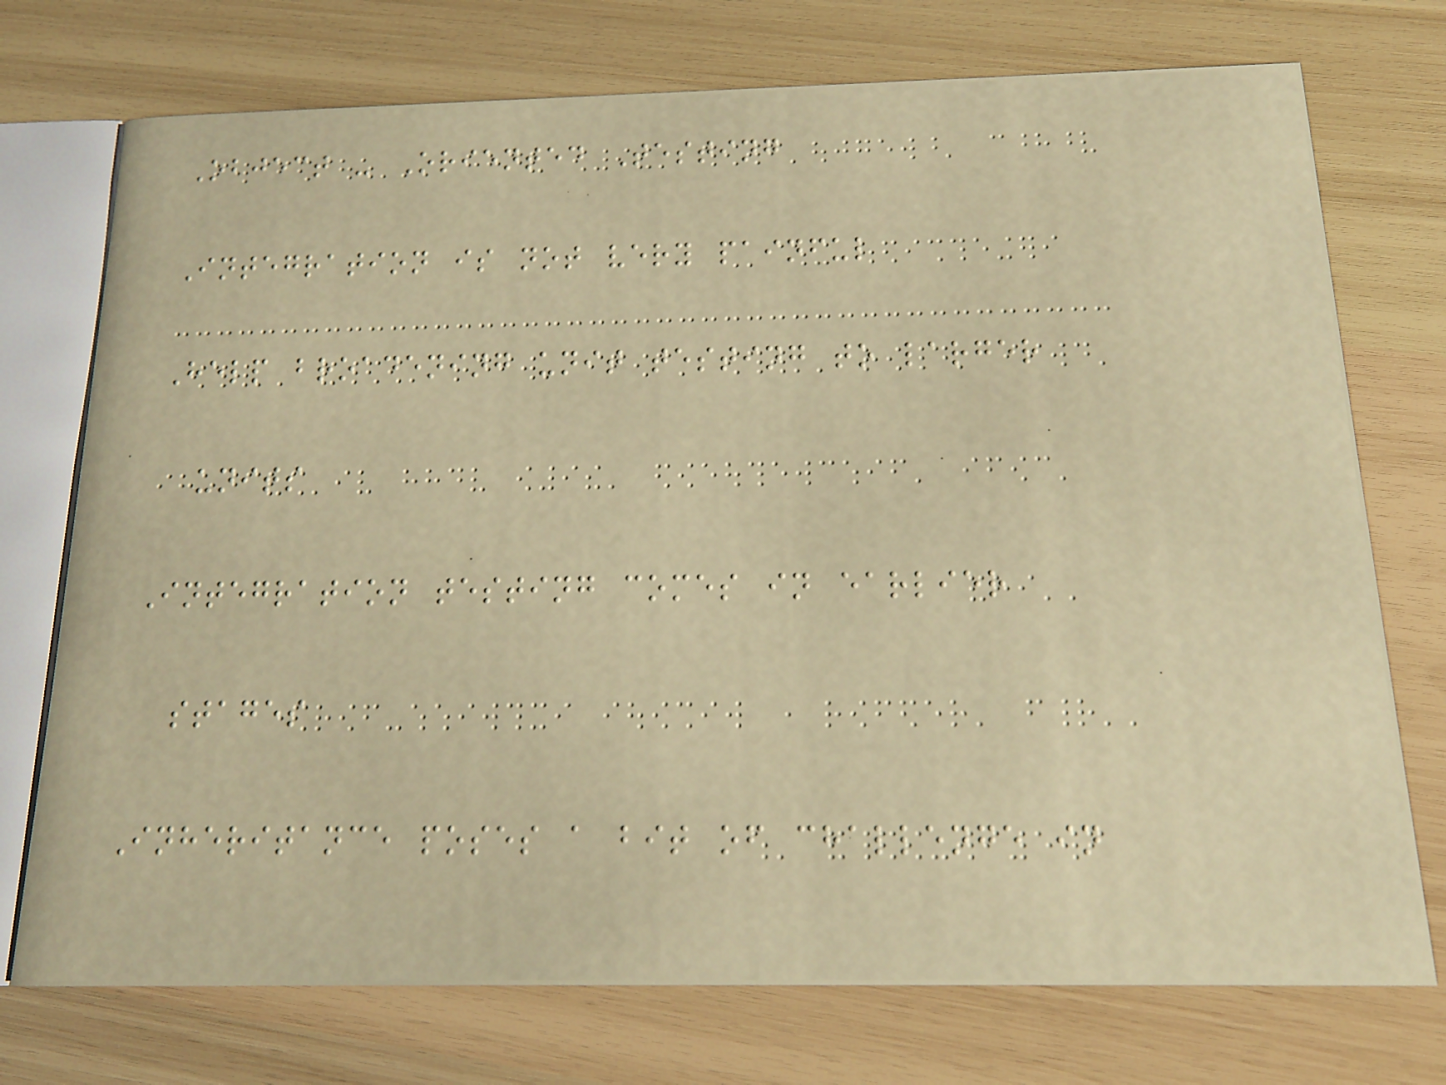Object - Oriented Testing
Integration is not very painful
Help broadening unit testing to larger
units
Integration testing comes in earlier
stages
Inheritance poses a bit of challenge in
